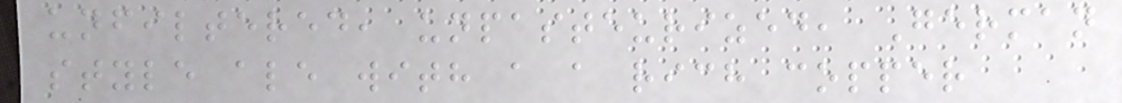unfiltered, unpasteurized, German
style ale with a a rich copper
